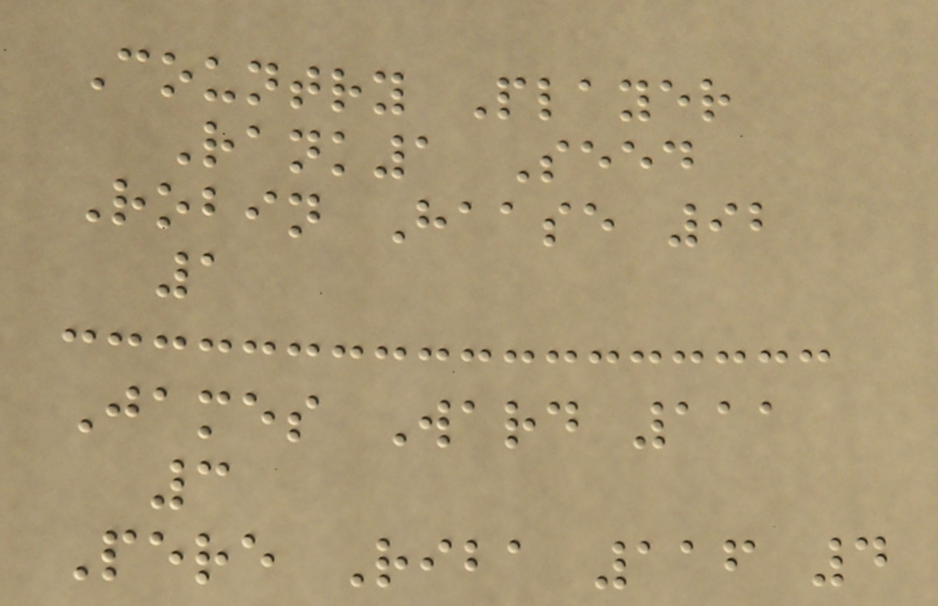Country Player
Rank1 Seed
Robin Haase 92
1
James Ward 111
3
Pere Riba 116 4
